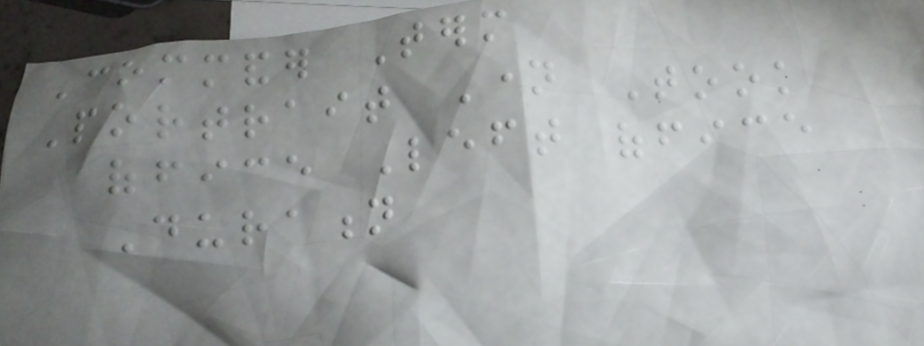Commander Term
Portrait Name Took
office Left office
Duration
